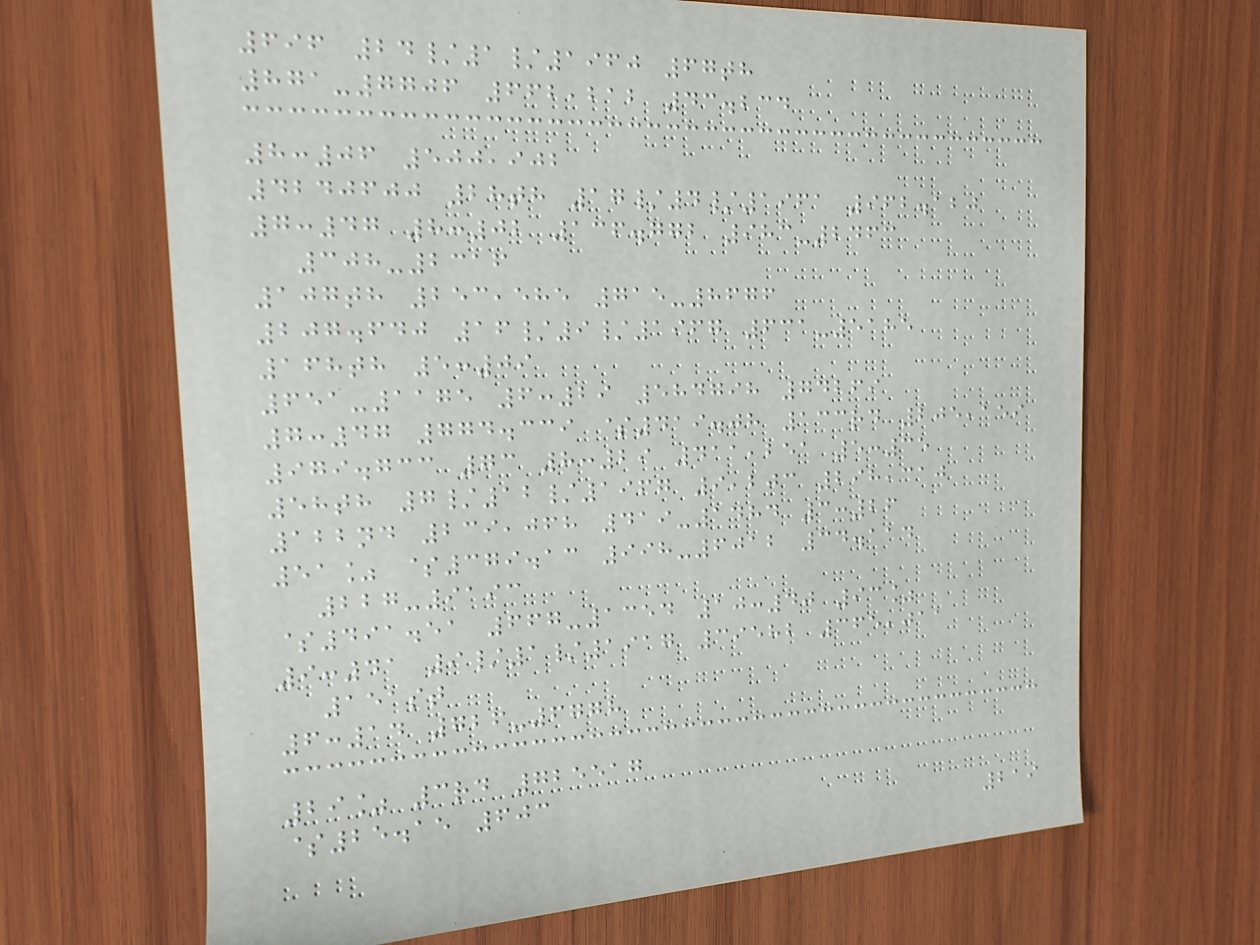696 24/1/1960 67th
871-7706 662,212 43.234
8:06 500,902
4240600 28th 17/4/1961 962.120
7:47 8:02 136.772 983-2463
308-2316
107th 253,585 715-8676
207.640 16/9/1967 631-5185
168th 5:09
651-1175 6:29 584798 74269
7:47 774.339 $419.08 133rd 205,159
979.733 73 8:29 411,251 5:35
58th 7/12/1967 9,203 298,310
122nd 239,068 419-1484 3:26
51% $379.13 998-6012 34.114
227-9193
$491.51 667-1354 10:40 93%
9:41 9/1/1917 39582 365,011
151st
6:14 726-6778
29% 3rd 725517
$25.15 603
219
